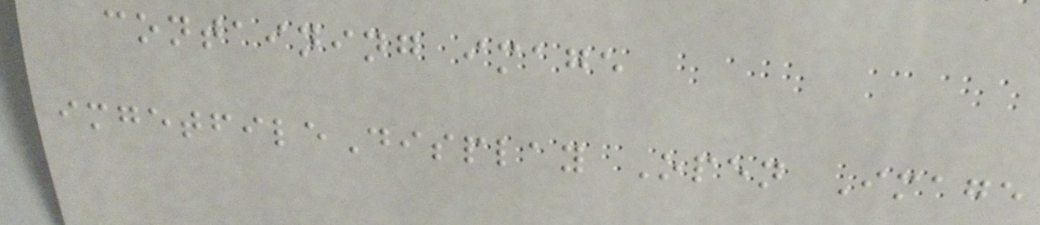containing image
imgetfileDisplay Open Image
